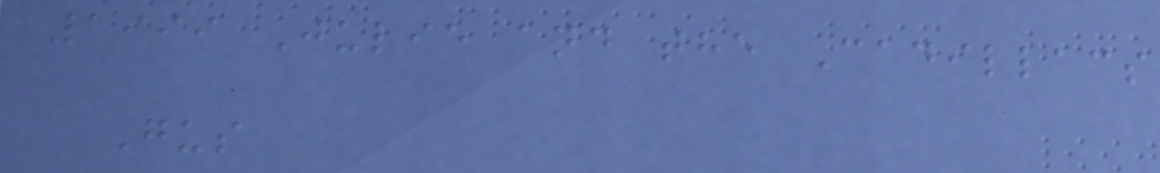1999 Julie and the Cadillacs
Gus
